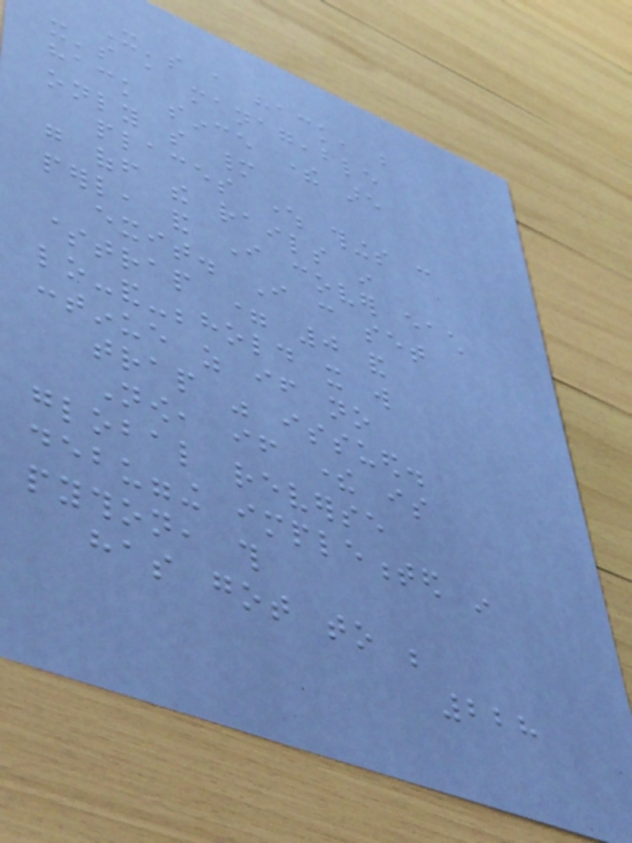It's a hack, but
it's a manageable
hack since there are
only so many
places where things can
go off the rails in
perl, and I cover each
exit. I can set
$trap = 0 and
lo-and-behold it will
continue as if no
trap was issued.
Now, if there is
global reverse
debugging implemented in
python, this
has got to be
228
